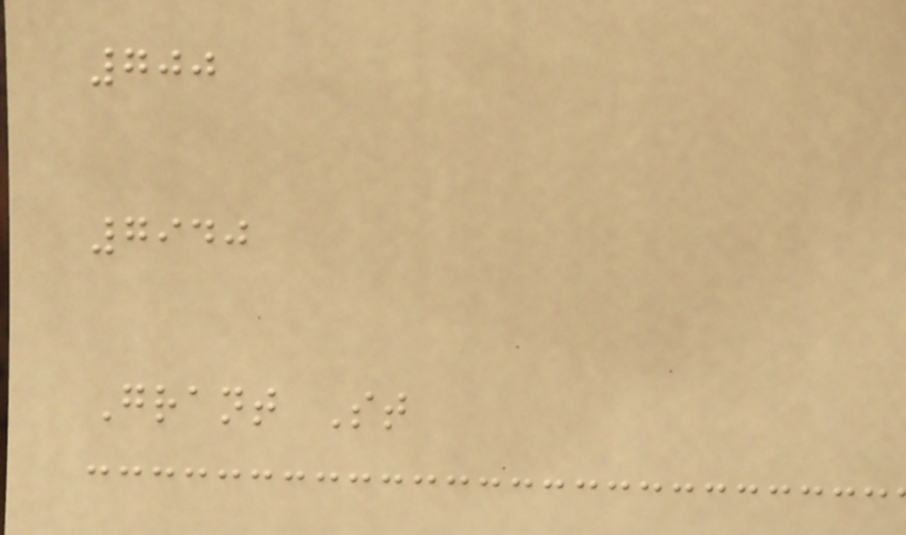700
7940
Grant St
